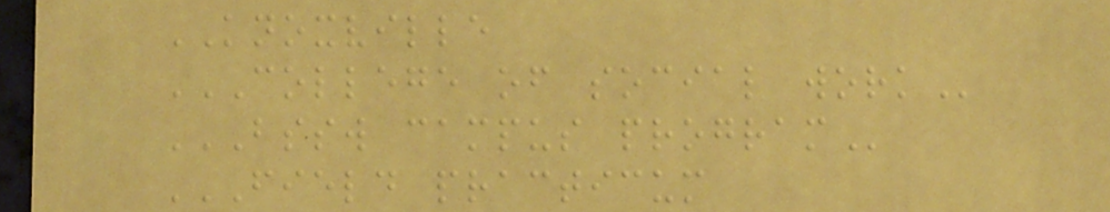KNOXVILLE
COLLEGE OF SOCIAL WORK
BSSW CAMPUS PROGRAM
FIELD PRACTICUM
